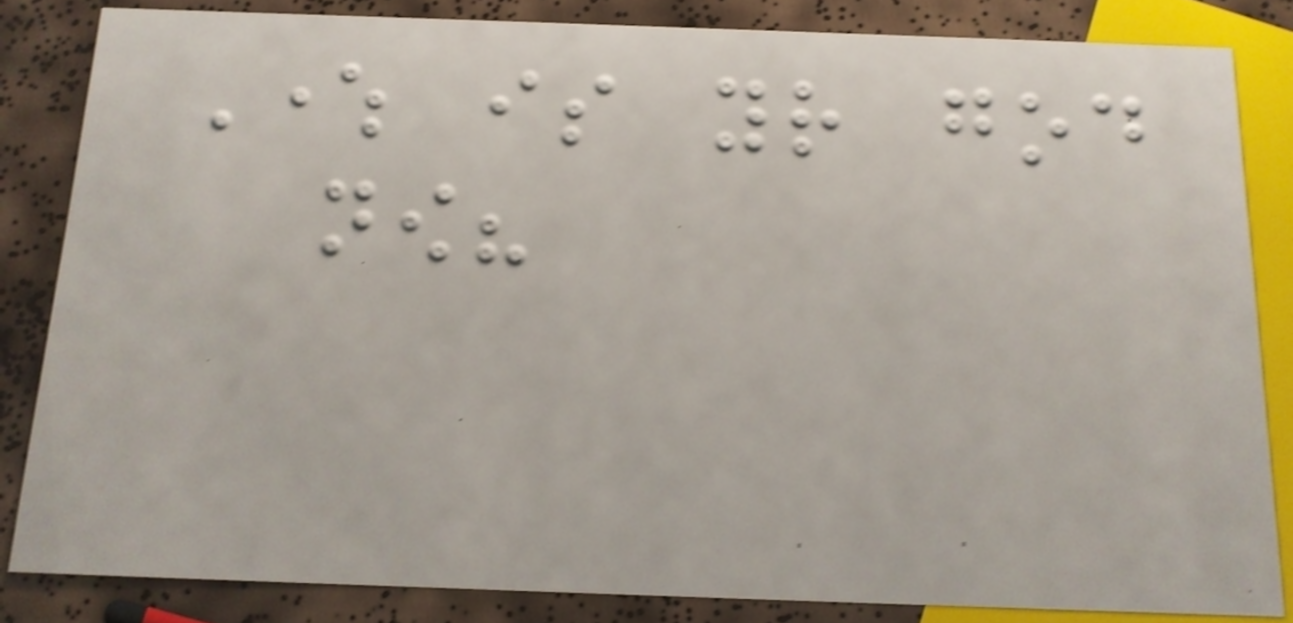Where is your god
now?
